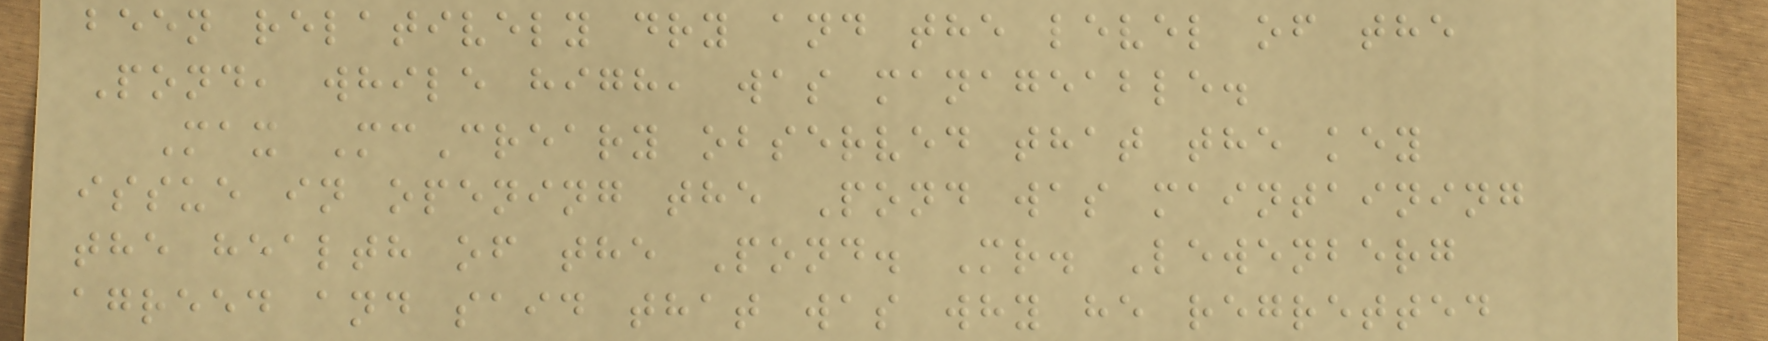been relatively dry and the level of the
Pond, while high, was manageable.
Max McCreary observed that the key
issue in opening the Pond was maintaining
the health of the Pond. Mr. Lewenberg
agreed and said that was why he regretted
